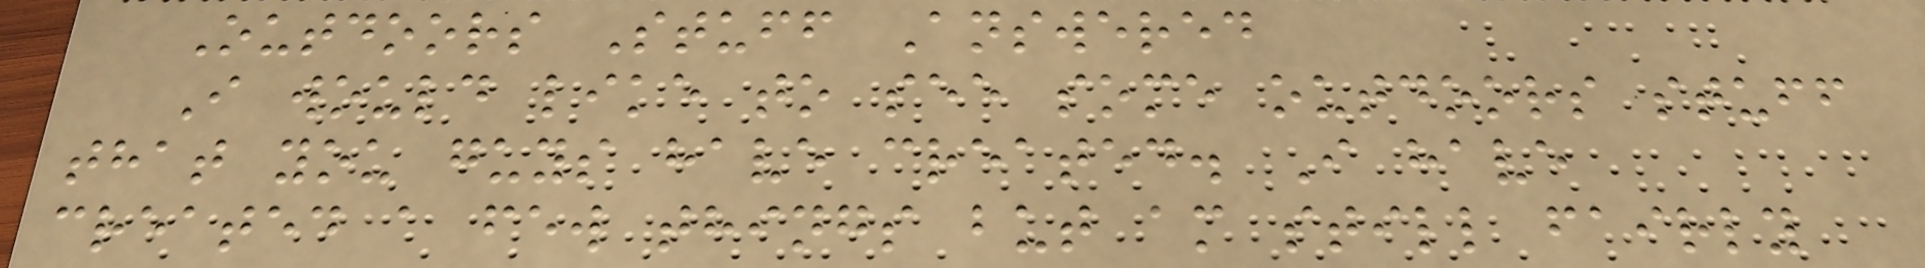Outdoors Stuff Answered
I would like to see some outdoors stuff
that you guys have created. I have
created a few things but am still fairly
